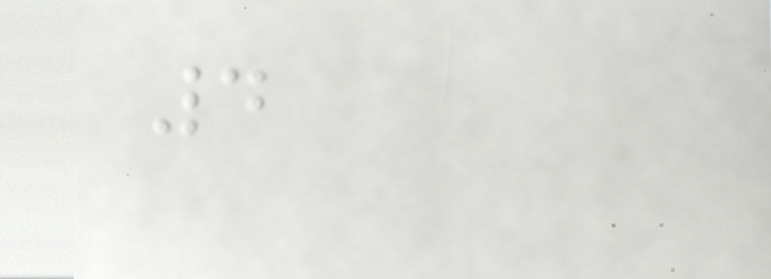4
